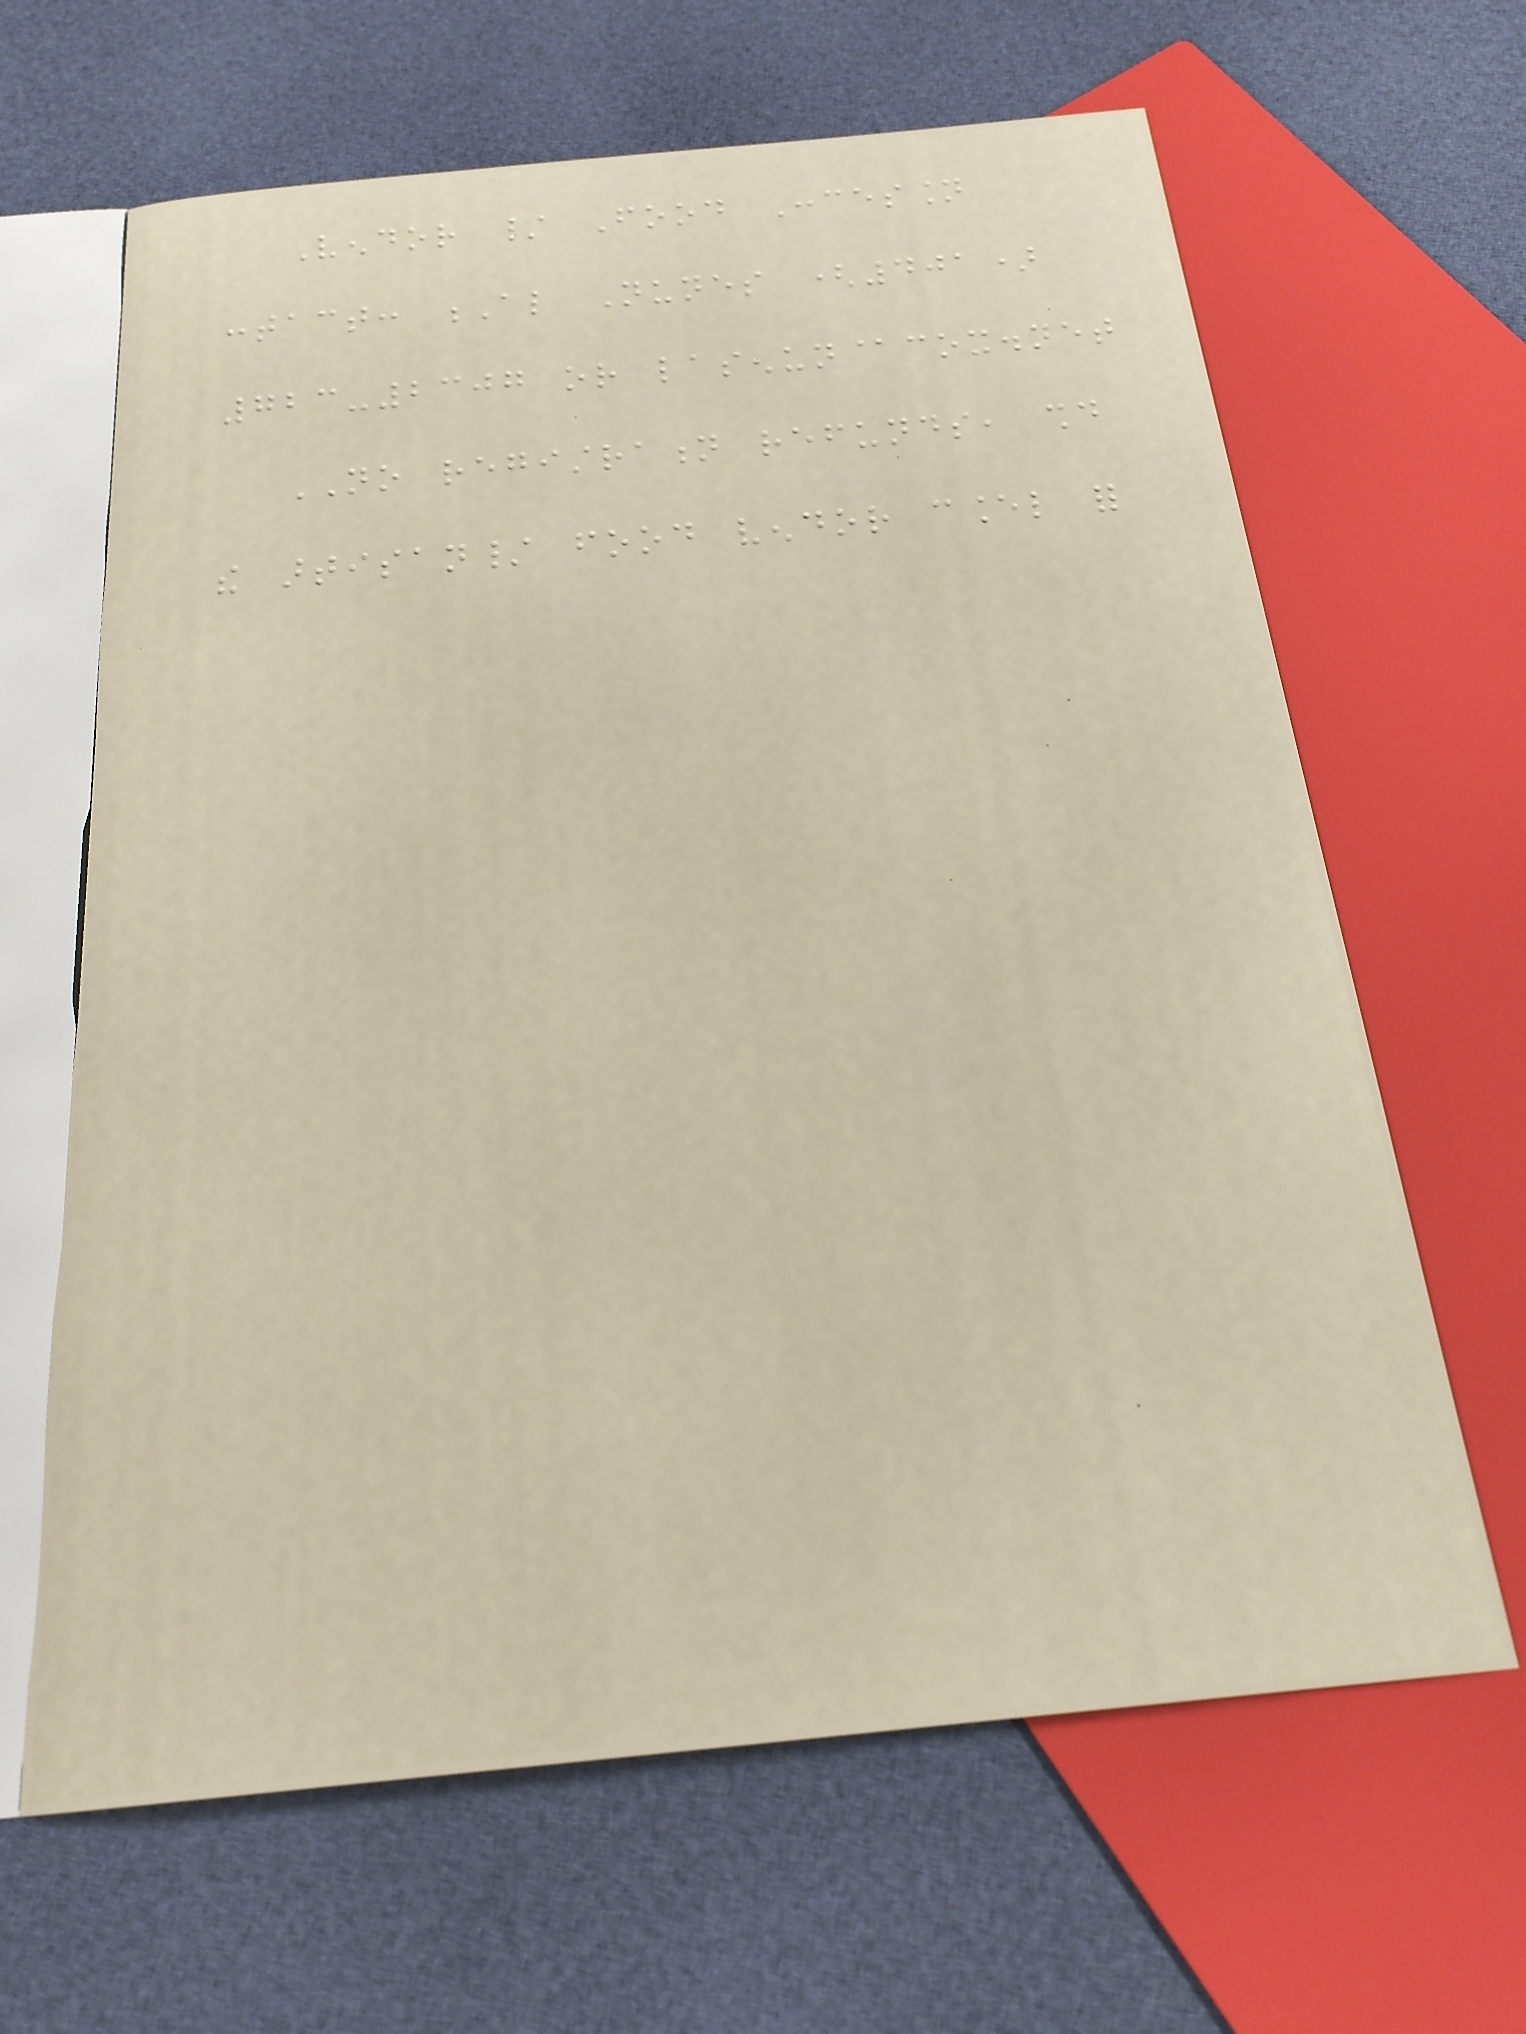Vendor / Food Concession
contact: Al Nunes (401)
723-2307 or lasenun@cox.net
NO registration refunds, should
the artisan/ food vendor cancel for
